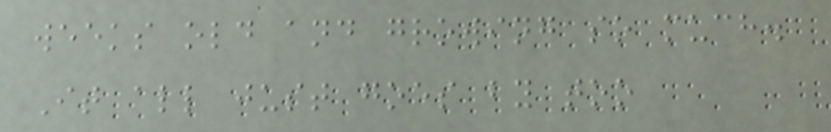weeks old and growing so much.
It all just goes by too
